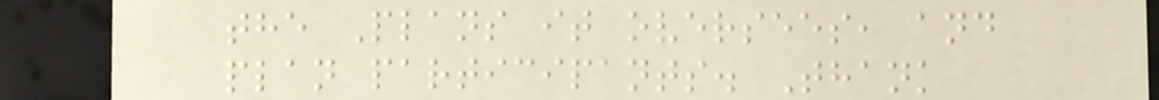the Plans it oversees, and
plan participants. Thank
